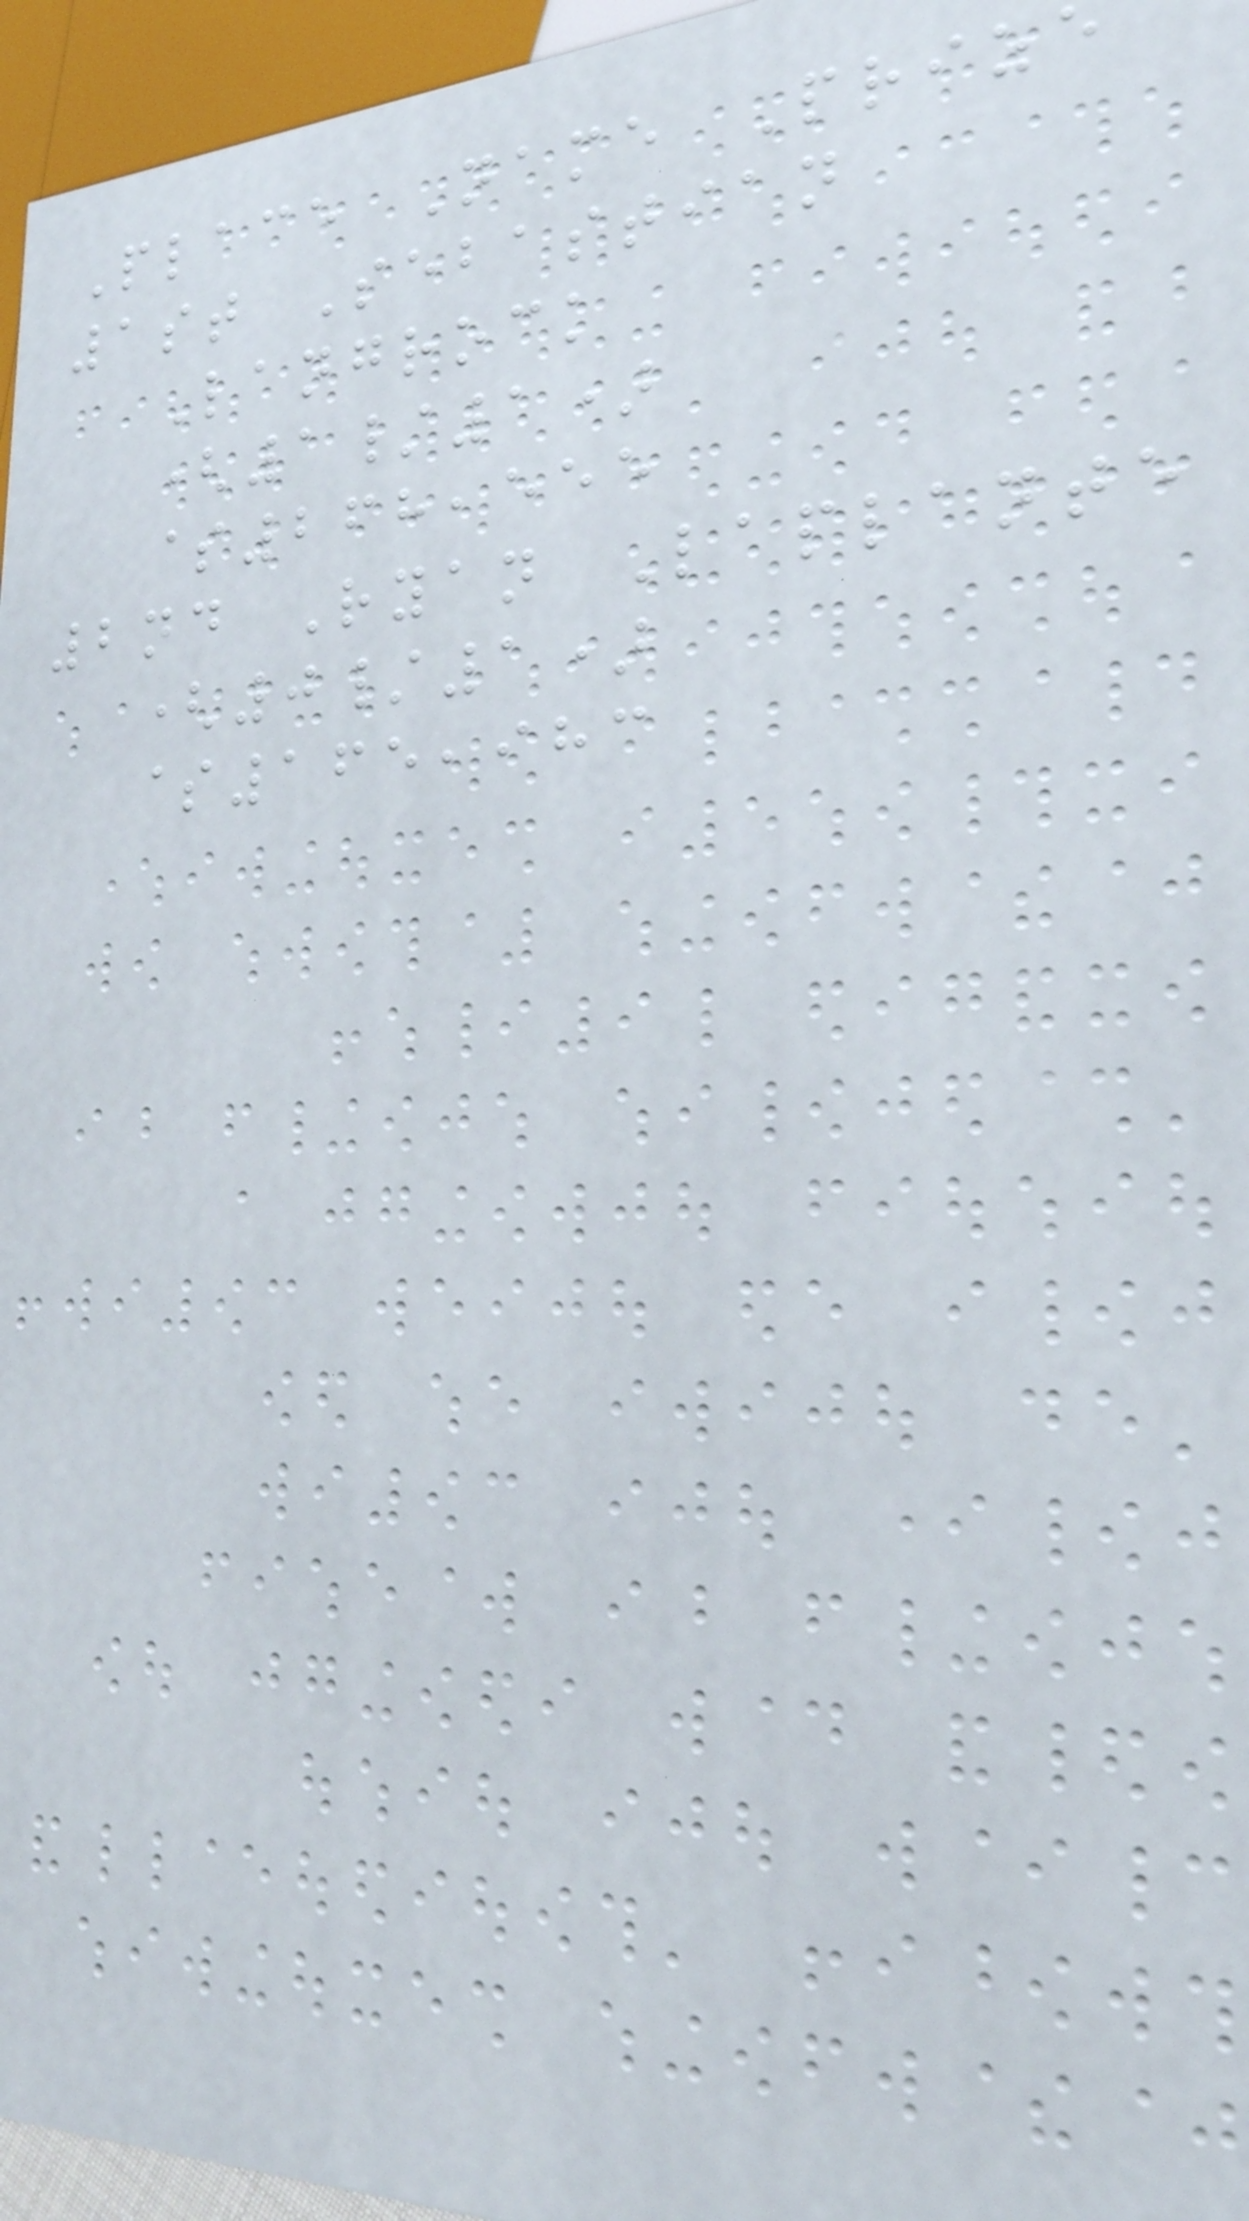Place Name Priz
1st Sebastian
Langrock
(1/1)
$268,555
2nd Ryan Laplante
(0/1)
$165,983
